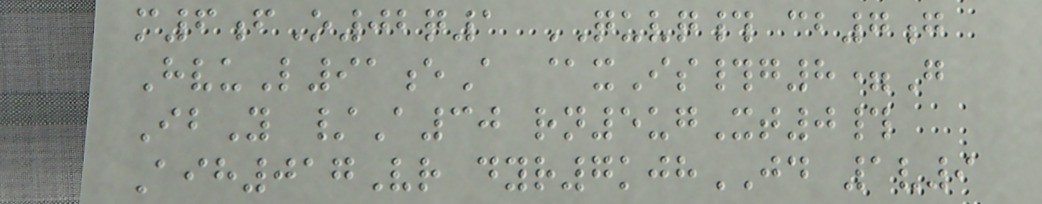m6fO02q1 QUVQ# cb7g
HvuL91eA @xIs#g8=G
IbY /A30 rn5ugXt0#
Aih017Vr dyr7kjhJD 1v9
